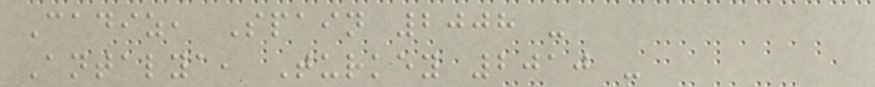Cadiz, Spain 2008 -
Antalya, Turkey 2010 -
